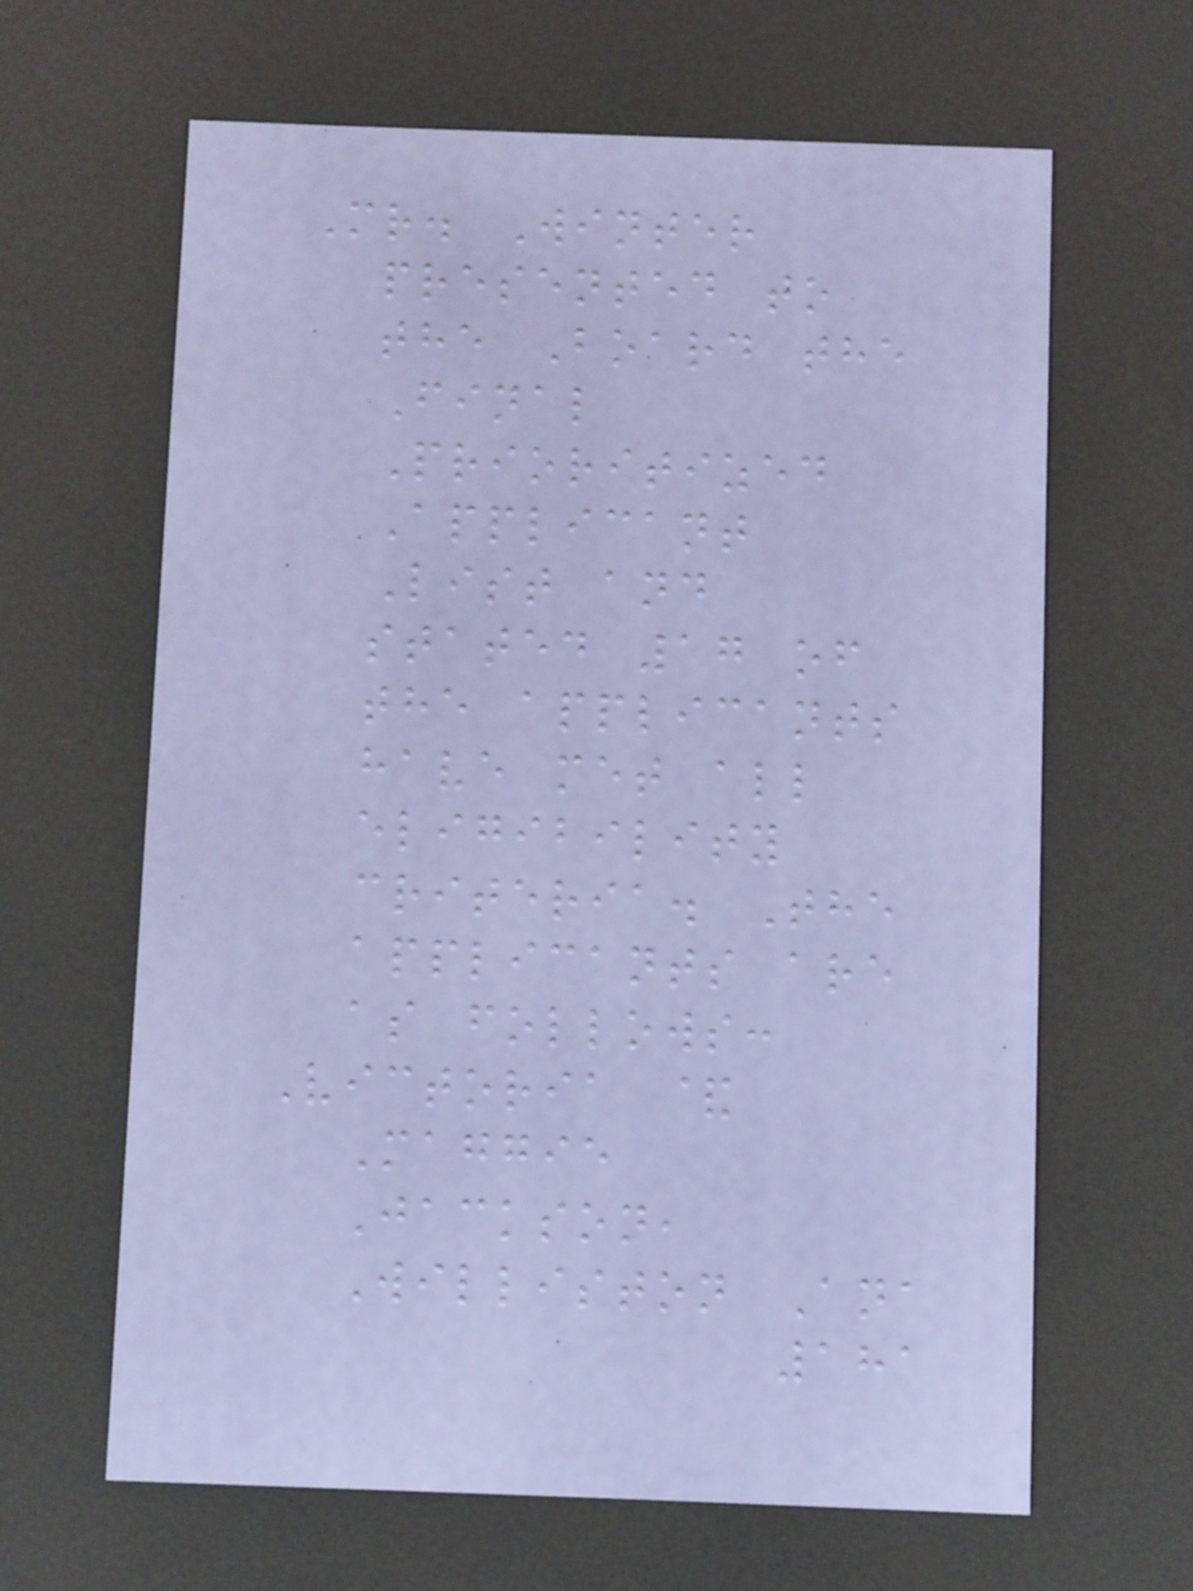Mr. Winter
presented to
the Board the
Final
Prioritized
Applicant
List and
stated 17 of
the applicants
have met all
eligibility
criteria. The
applicants are
as follows:
Victoria &
Maggie
Jackson,
Williston Ana
181
